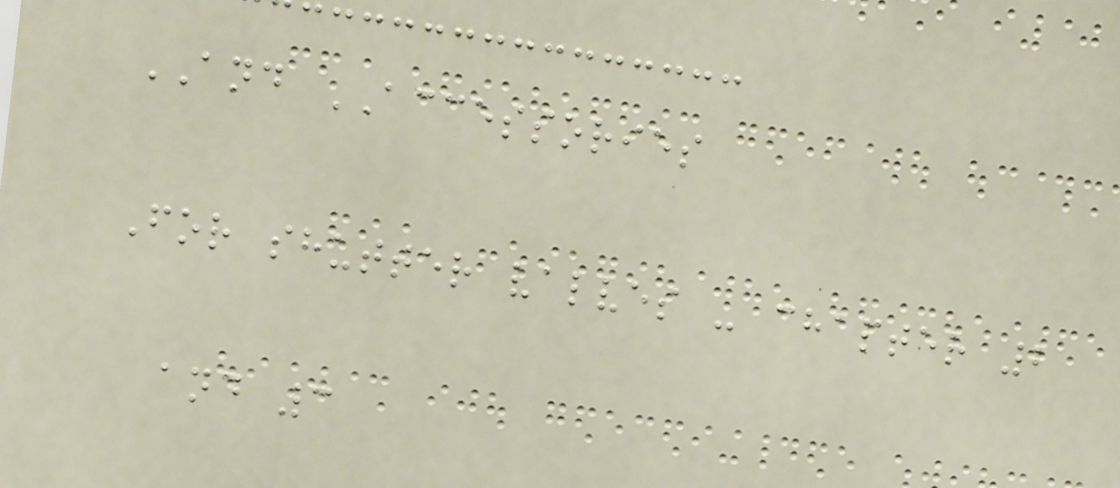AND ACCESSORIES
For shutter valves - chapter 2
and 3
